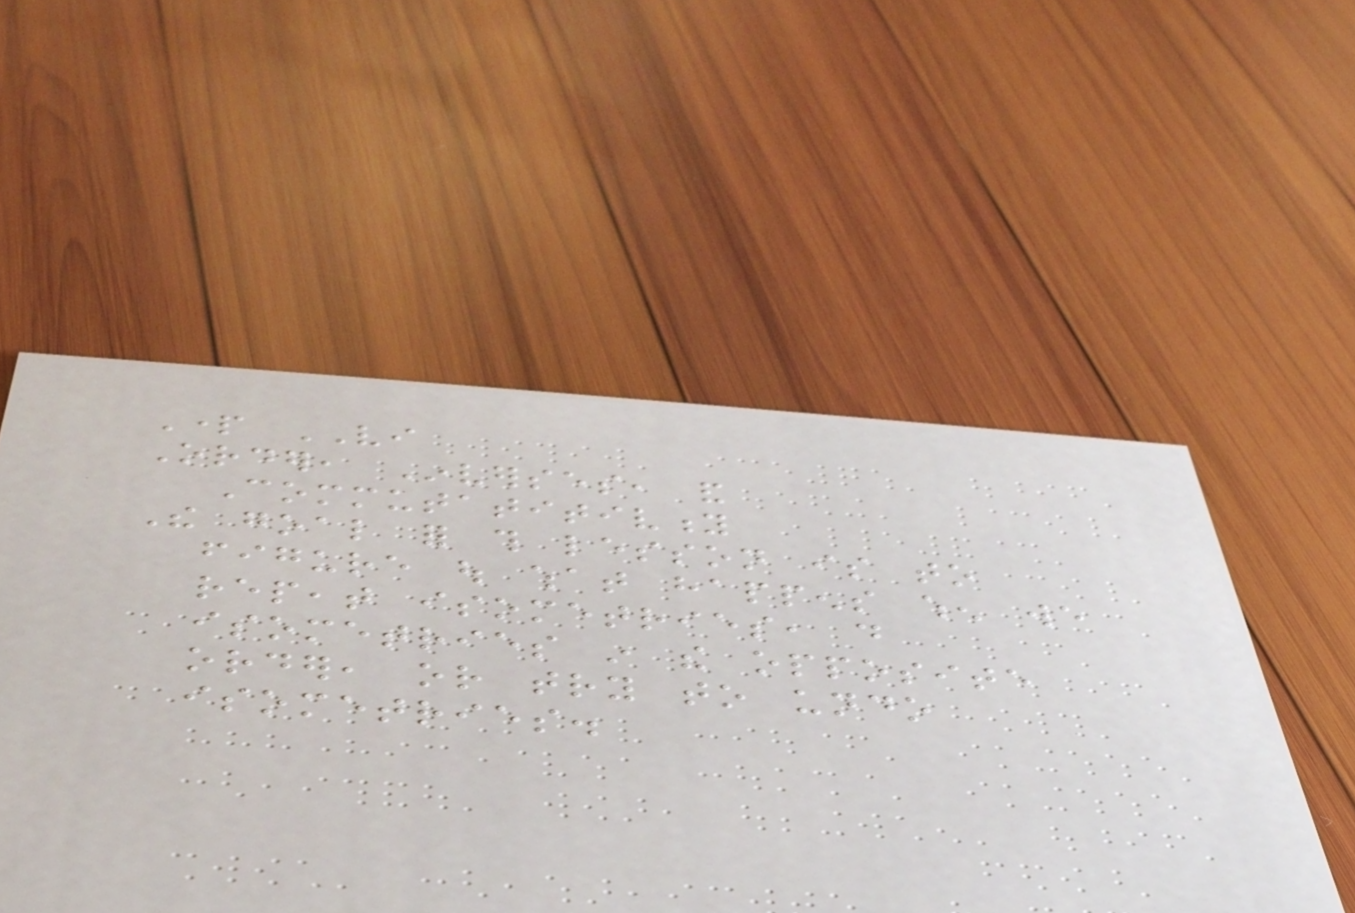Part VI
Order, Inverses, and
Commutatitivity
The goal for this lesson is to
figure out what happens when we
repeat isometries, do
isometries in the opposite
order, or try to undo
isometries.
